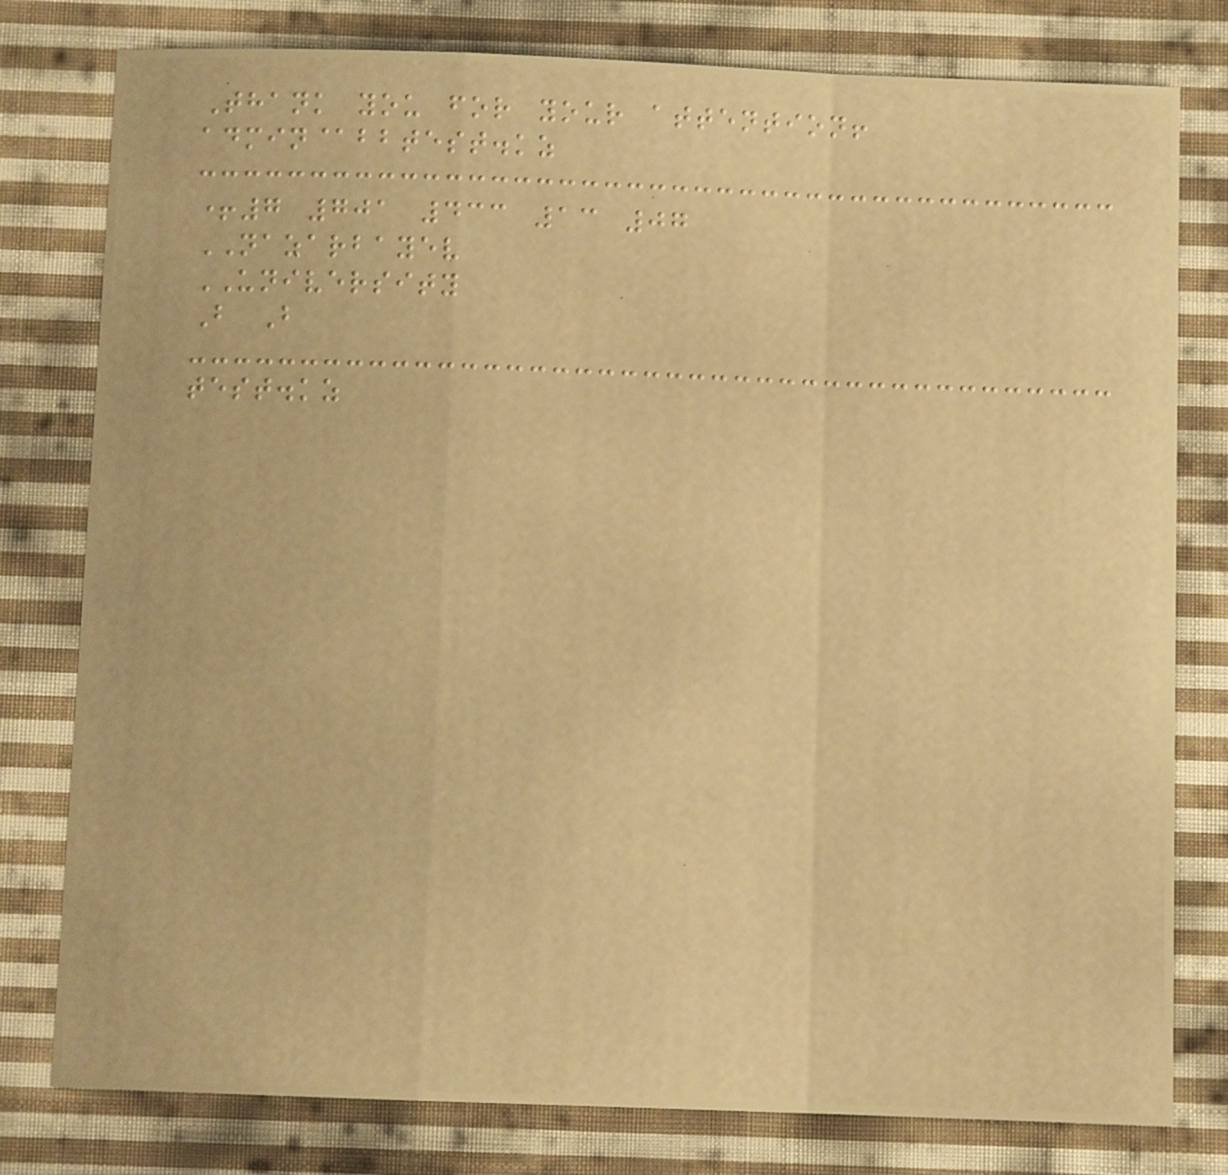Thank you for your attention!
admin@bbtest.kz
+7 701 433 13 07
NAZARBAYEV
UNIVERSITY
B B
test.kz
